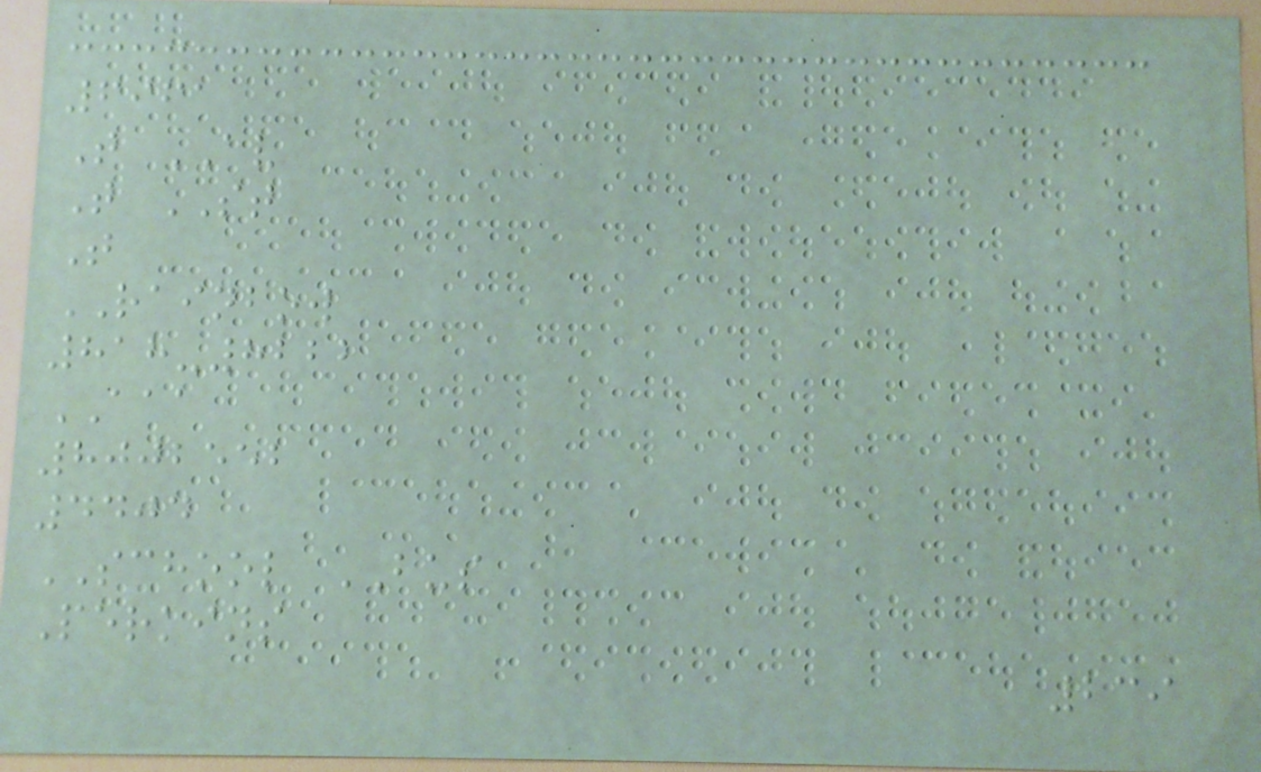6961
T AV
T ST
T
RAINBOW
818-8222
AAA
8002552
4404
SCHOOL BUS
Perkins
239
